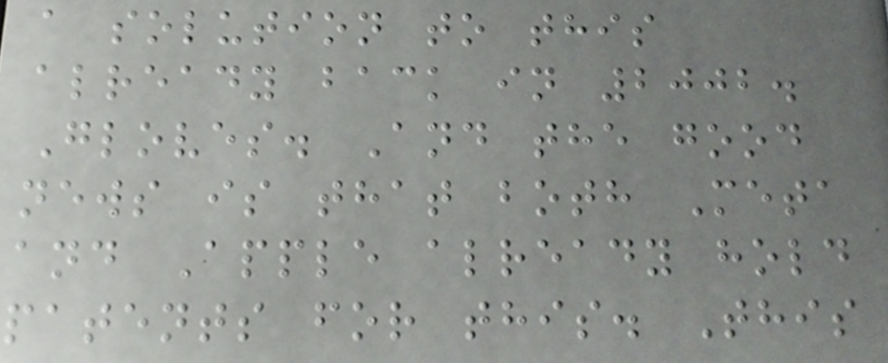a solution to this
already back in 2002.
Gloves. And the good
news is that both Meta
and Apple already hold
patents for this. This
